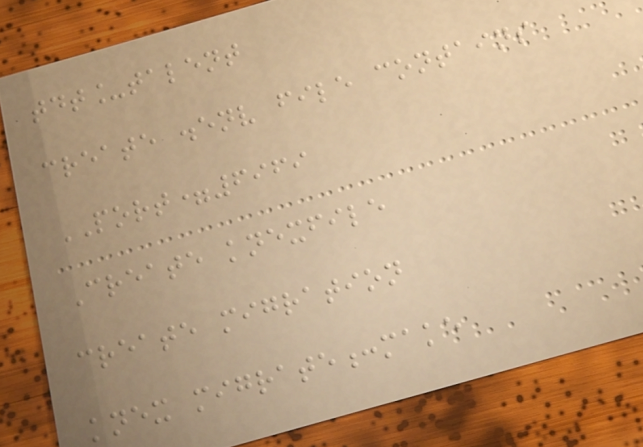tdt_talent
create .env file contains
PORT=6969
Create knexfile
create migration
knex migrate:make
